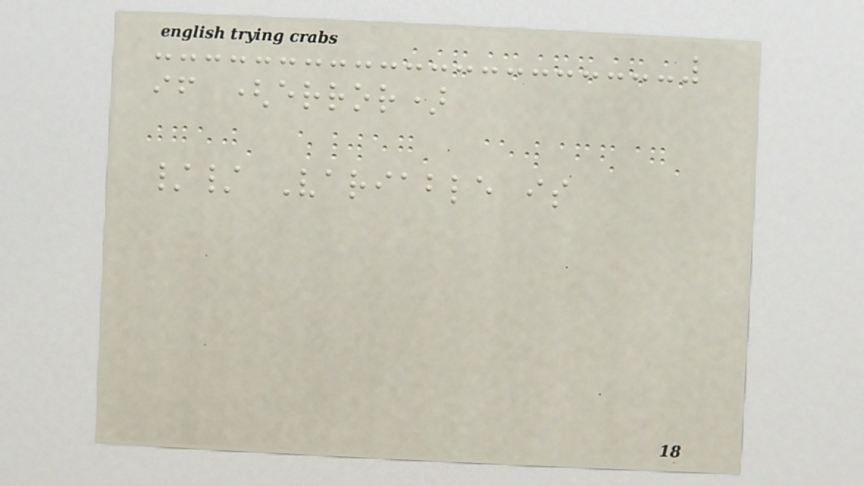if (error)
// Variable is
